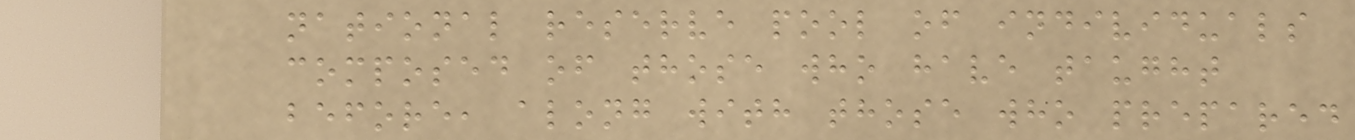national reserve pool of individuals
composed of those who have taught
before, along with those who prepared
